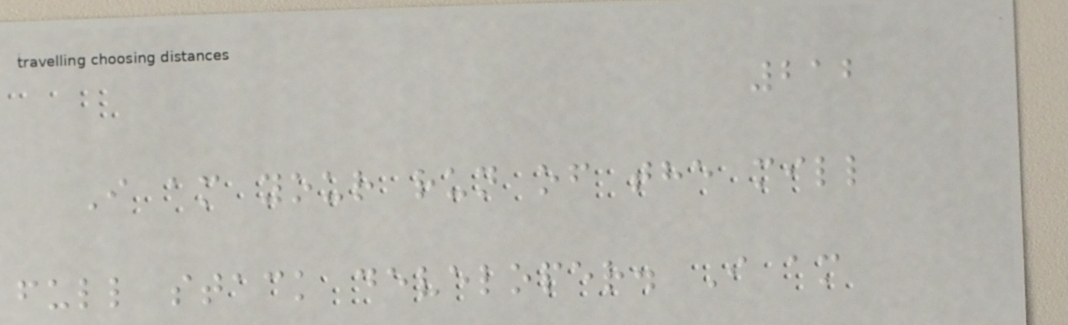212
I am your run of the mill
full stack developer. I am
